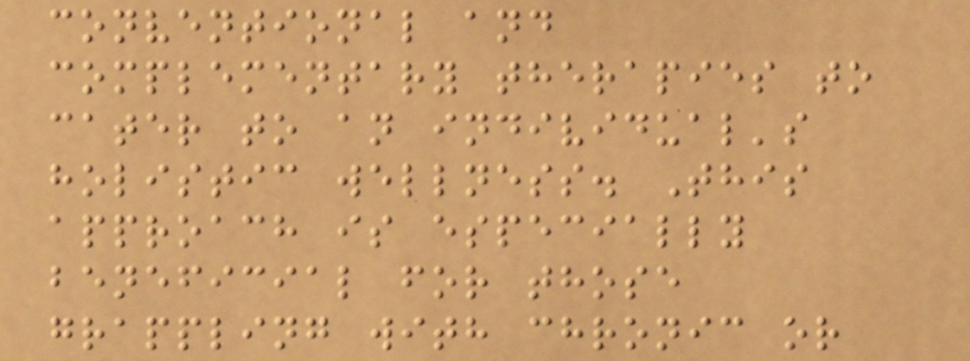conventional and
complementary therapies to
cater to an individual's
holistic wellness. This
approach is especially
beneficial for those
grappling with chronic or
